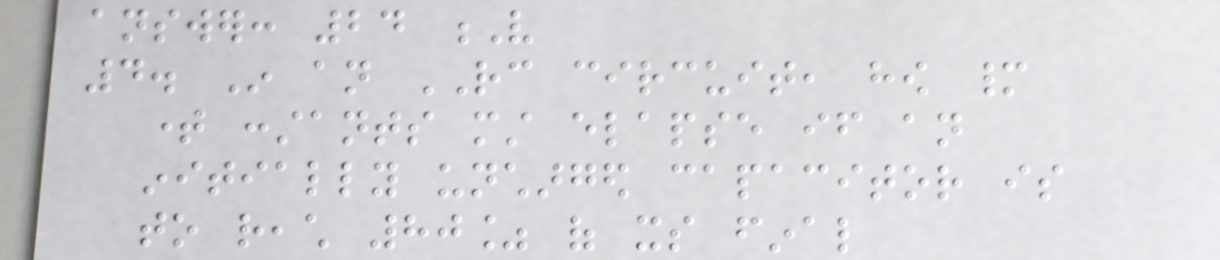answer: 24 V
4. In an RC circuit, how many
time constants must elapse if an
initially uncharged capacitor is
to reach 80% of its final
